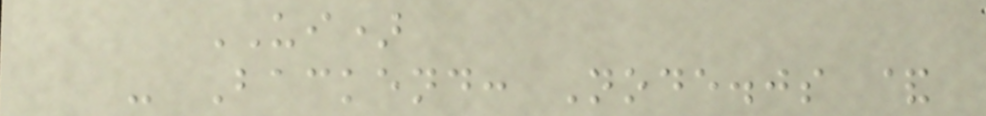UI)
- Backend: Node.js &
